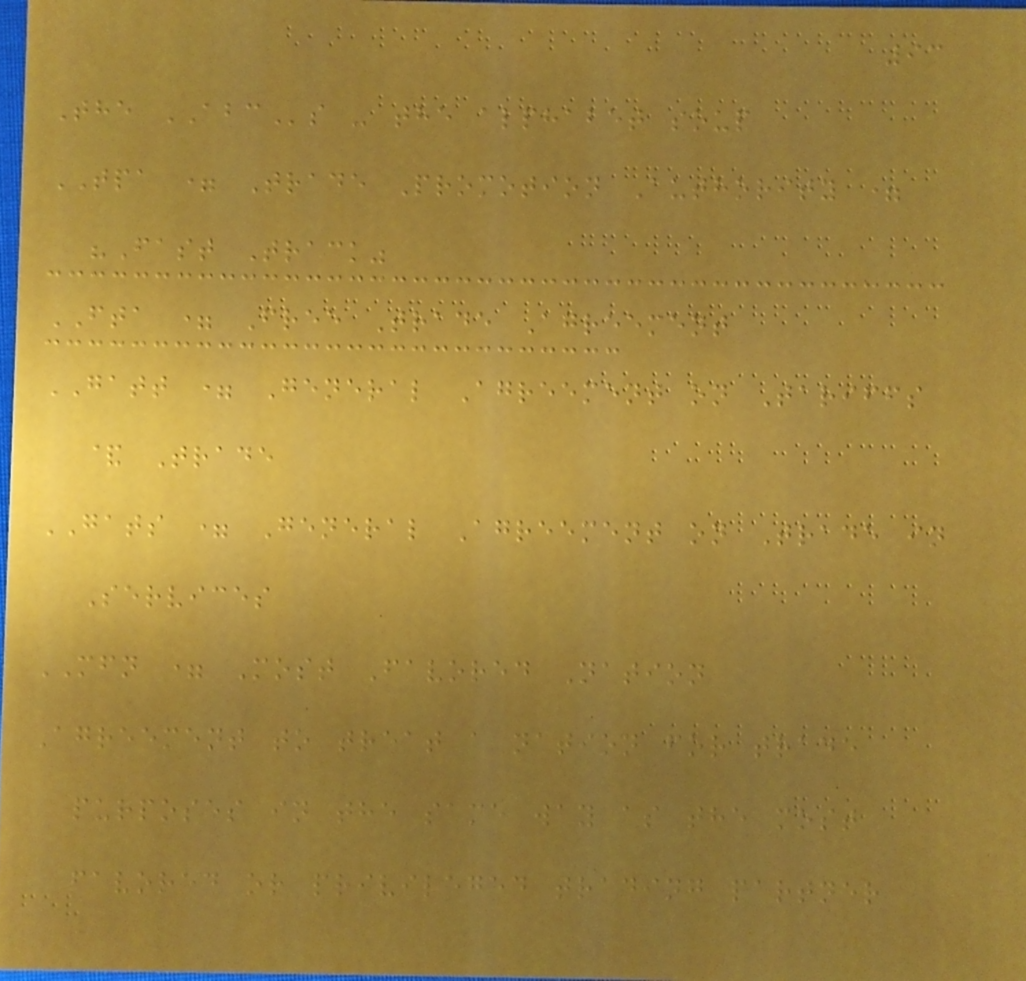93
The ABCs - the alphabet soup
TPA = Trade Promotion Authority =
"Fast Track"
FTA = Free Trade Agreement
GATT = General Agreement on Tariffs
& Trade
GATS = General Agreement on Trade in
Services
MFN = Most Favored Nation
Agreement to treat a nation for trade
purposes in the same way as the most
favored or privileged trading partner
